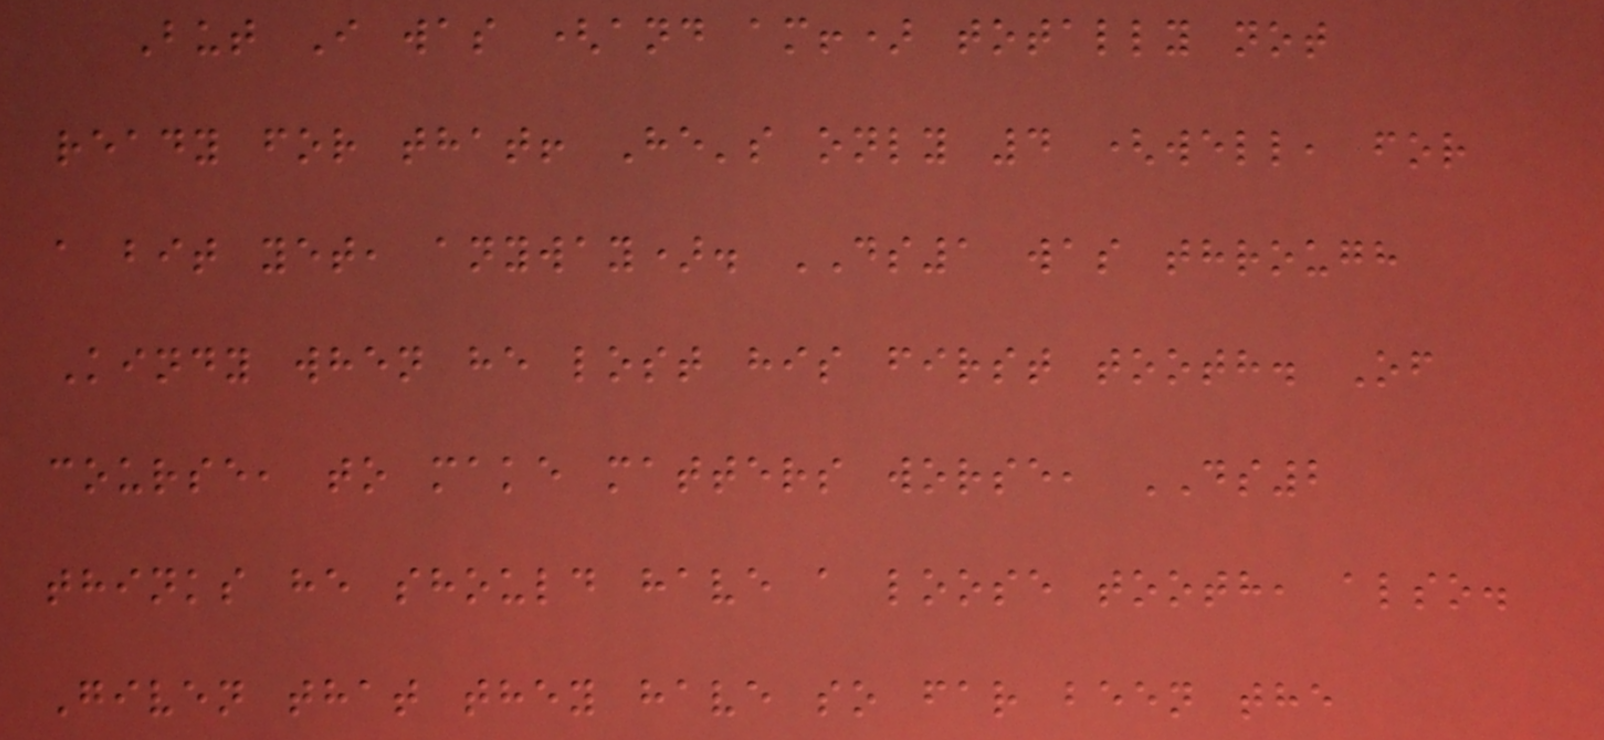But I was (and am!) totally not
ready for that! He's only 4 (well, for
a bit yet, anyway). DS1 was through
Kindy when he lost his first tooth. Of
course, to make matters worse, DS2
thinks he should have a loose tooth, also.
Given that they have so far been the
